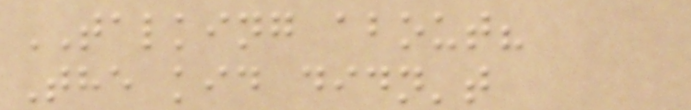TALKING about?
The kid didn't
